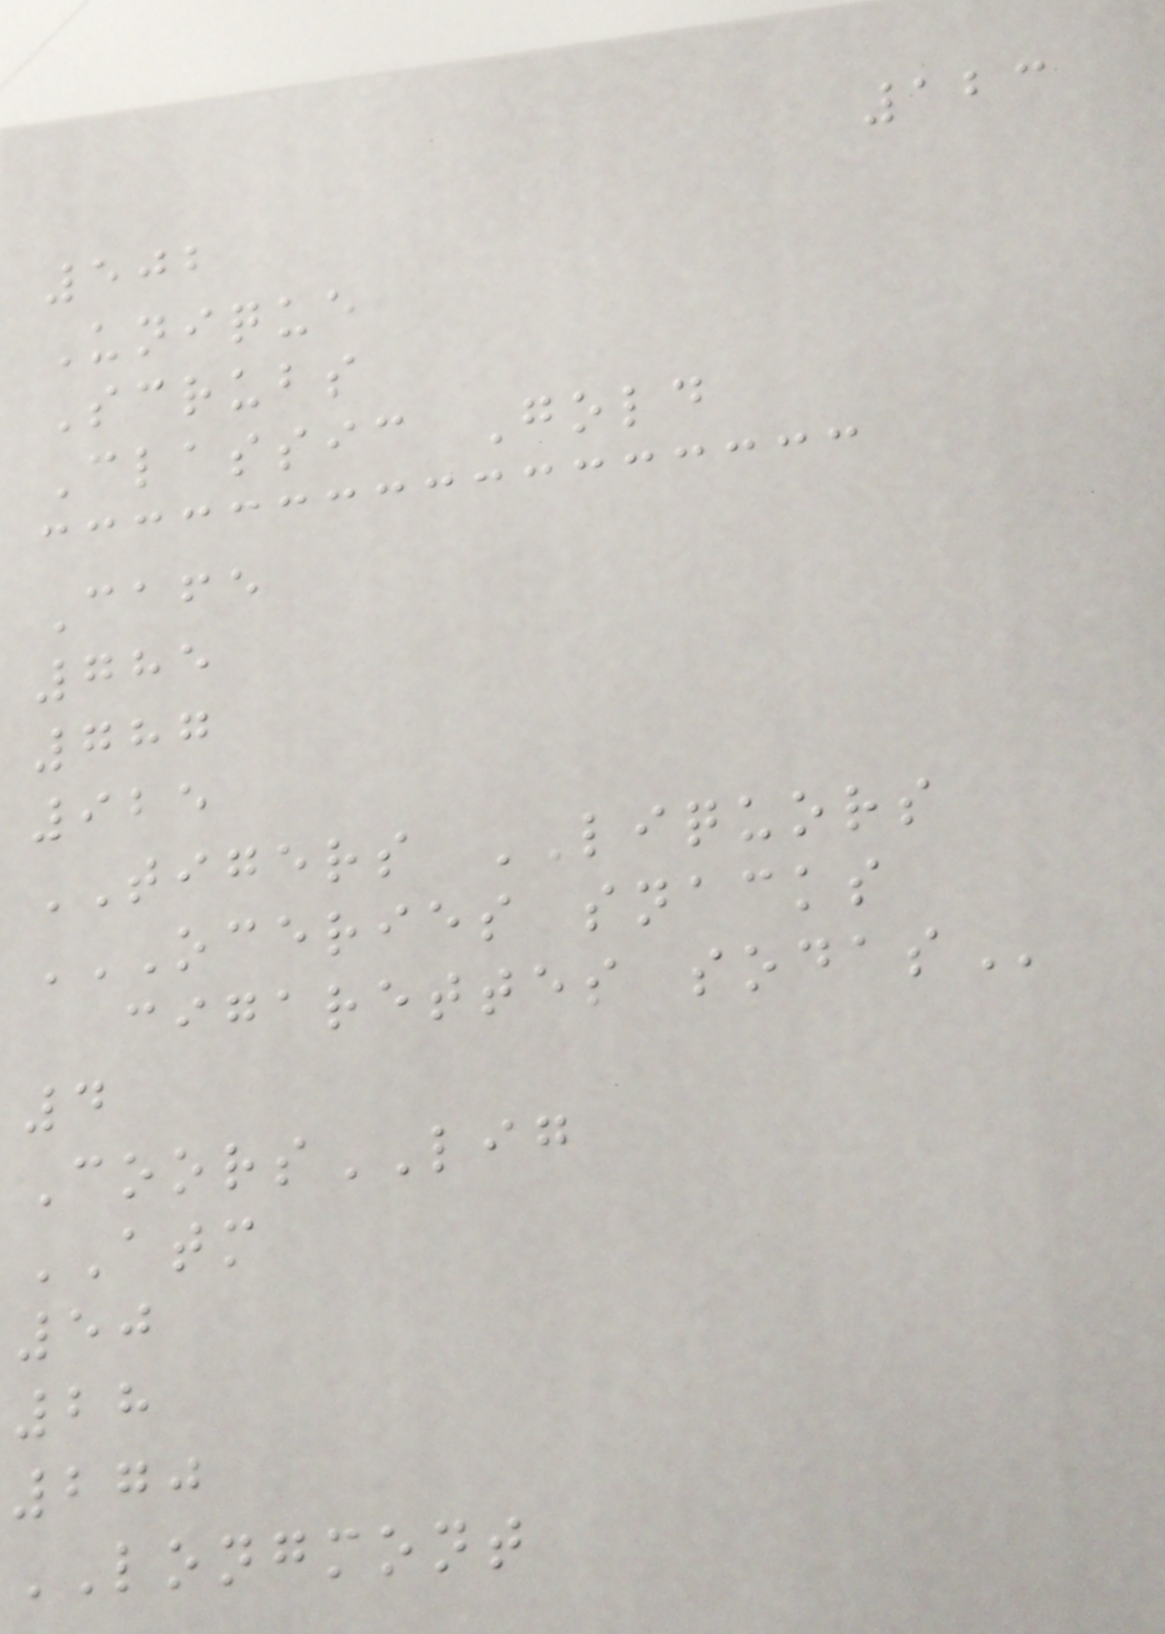123
502
Unique
Scrubs
Classic Gold
Cafe
785
787
925
TIGERS LIQUORS
OCERIES SNACKS
CIGARETTES SODAS
4
CoorsLIG
ATM
50
28
270
LONGMONT
